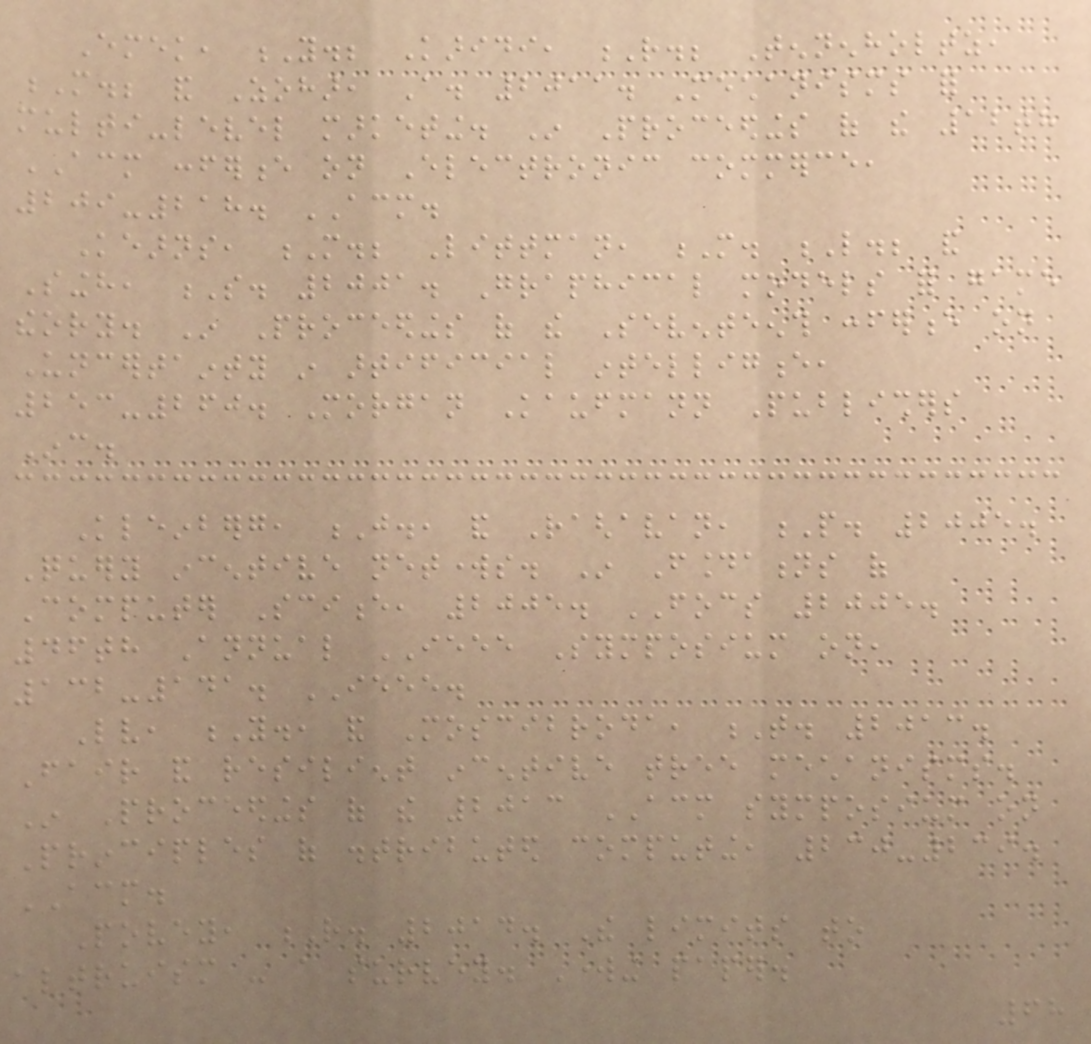Emek, Y.; Karidi, R.; Tennenholtz,
M.; and Zohar, A. 2011. Mechanisms for
multi-level marketing. In Proceedings of the 12th
ACM conference on Electronic commerce,
209-218. ACM.
Kearns, M.; Littman, M. L.; and
Singh, S. 2001. Graphical models for game
theory. In Proceedings of the Seventeenth conference on
Uncertainty in artificial intelligence,
253-260. Morgan Kaufmann Publishers
Inc.
Kleinberg, J., and Raghavan, P. 2005.
Query incentive networks. In Foundations of
Computer Science, 2005. FOCS 2005.
46th Annual IEEE Symposium on,
132-141. IEEE.
Lv, Y., and Moscibroda, T. 2013.
Fair and resilient incentive tree mechanisms.
In Proceedings of the 2013 ACM symposium on
Principles of distributed computing, 230-239.
ACM.
Povey, R. 2014. The limits to
altruism - a survey. Working paper.
68
